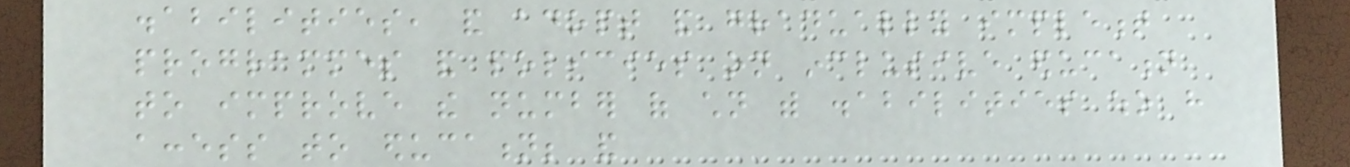disabilities, and adopt and gradually implement
programmes and policies on inclusive education
to improve the number of children with disabilities who have
access to education; and
